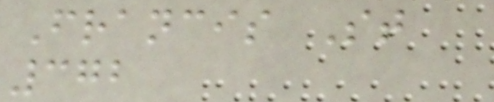Francis St
372
